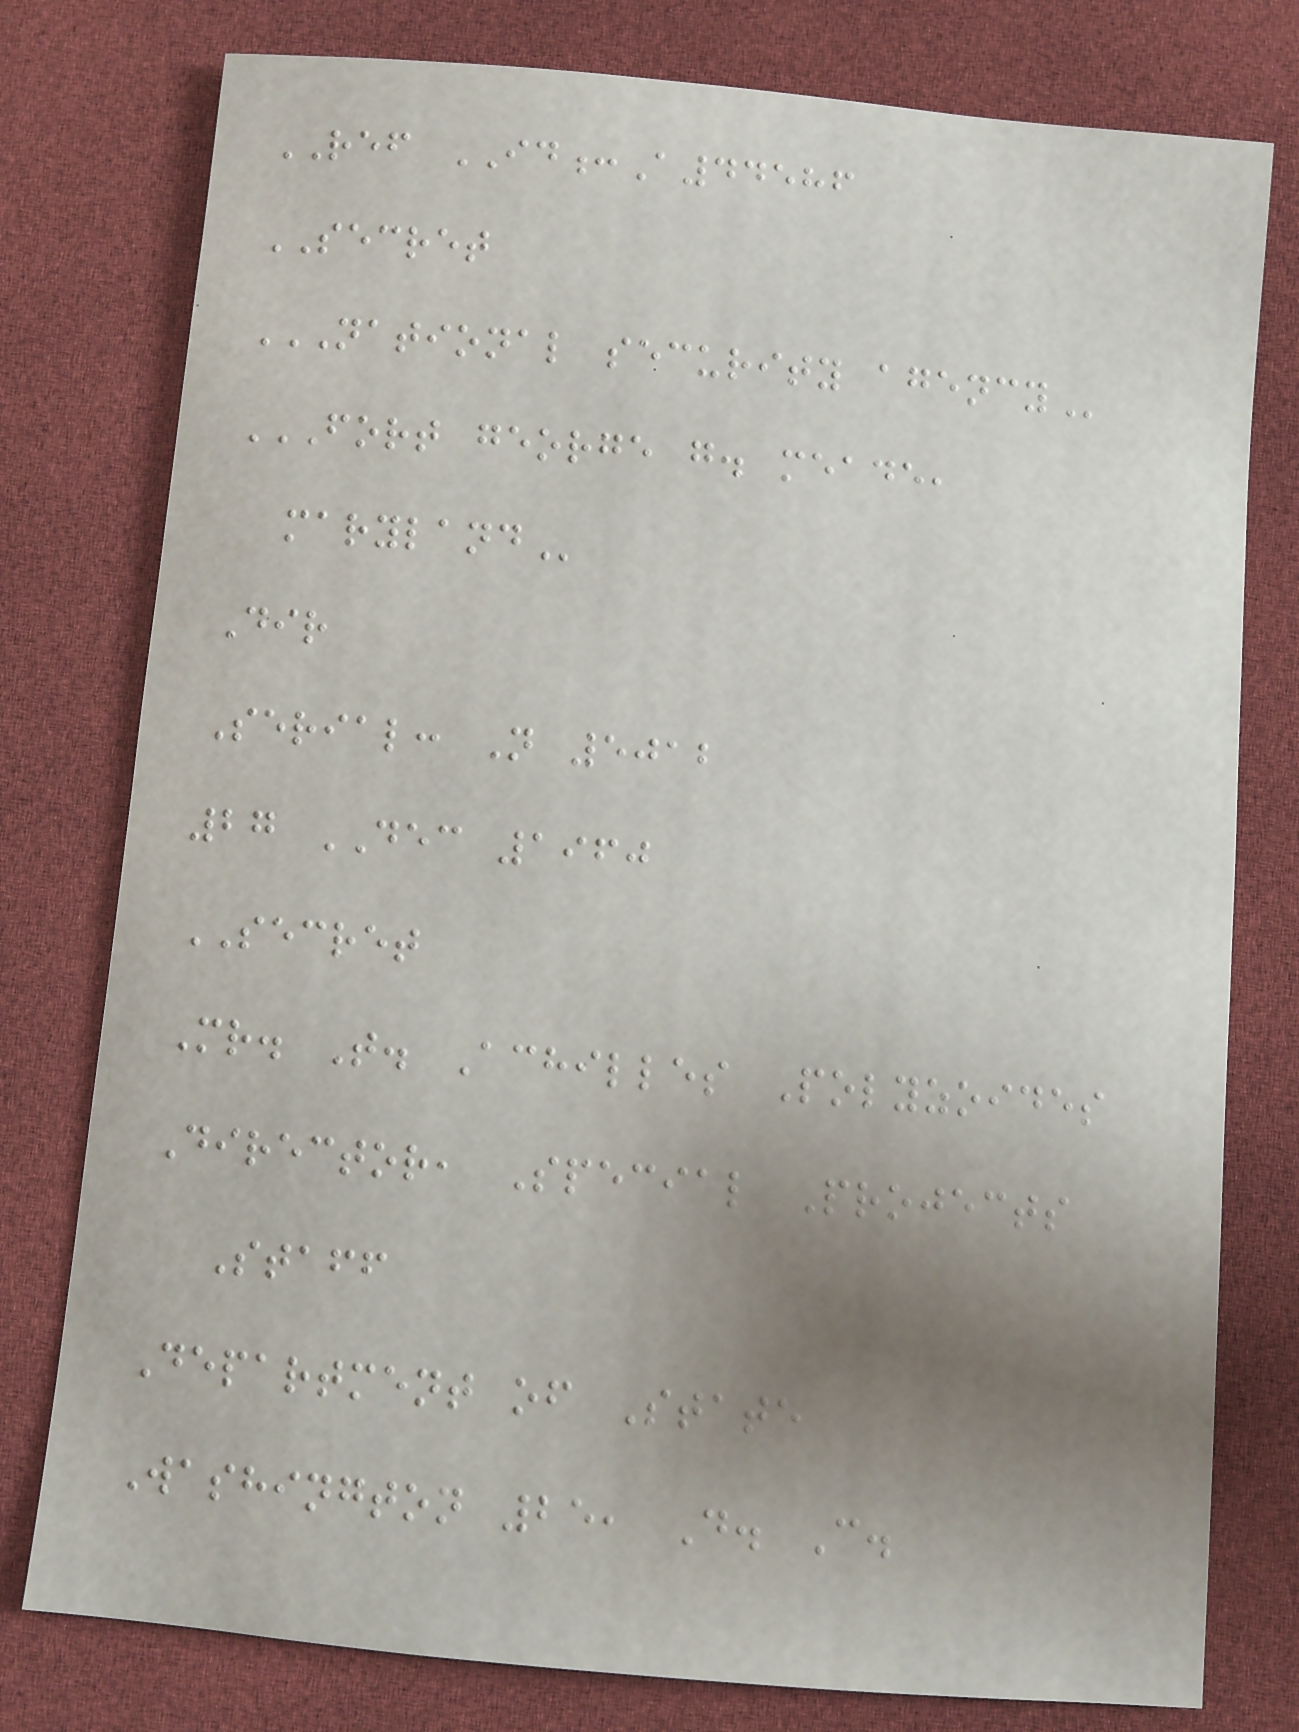REF ID:A44586
SECRET
NATIONAL SECURITY AGENCY
FORT GEORGE G. MEADE,
MARYLAND
Dir
Serial: N 5012
27 DEC 1960
SECRET
Mr. T. Achilles Polyzoides
Director, Special Projects
Staff
Department of State
Washington 25, D. C.
